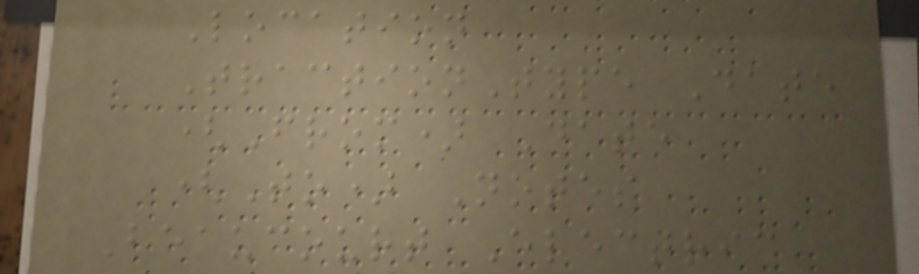Location
TractionType Date
(From) Date
(To) Notes
Beaucourt Electric
